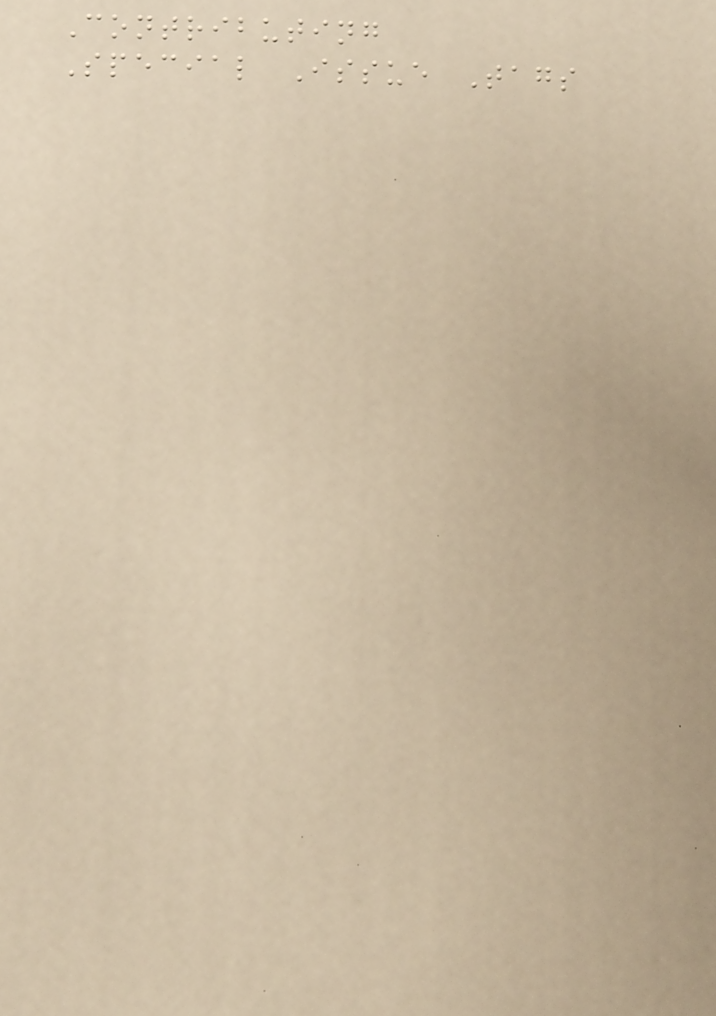Contributing
Special Issue Tags
